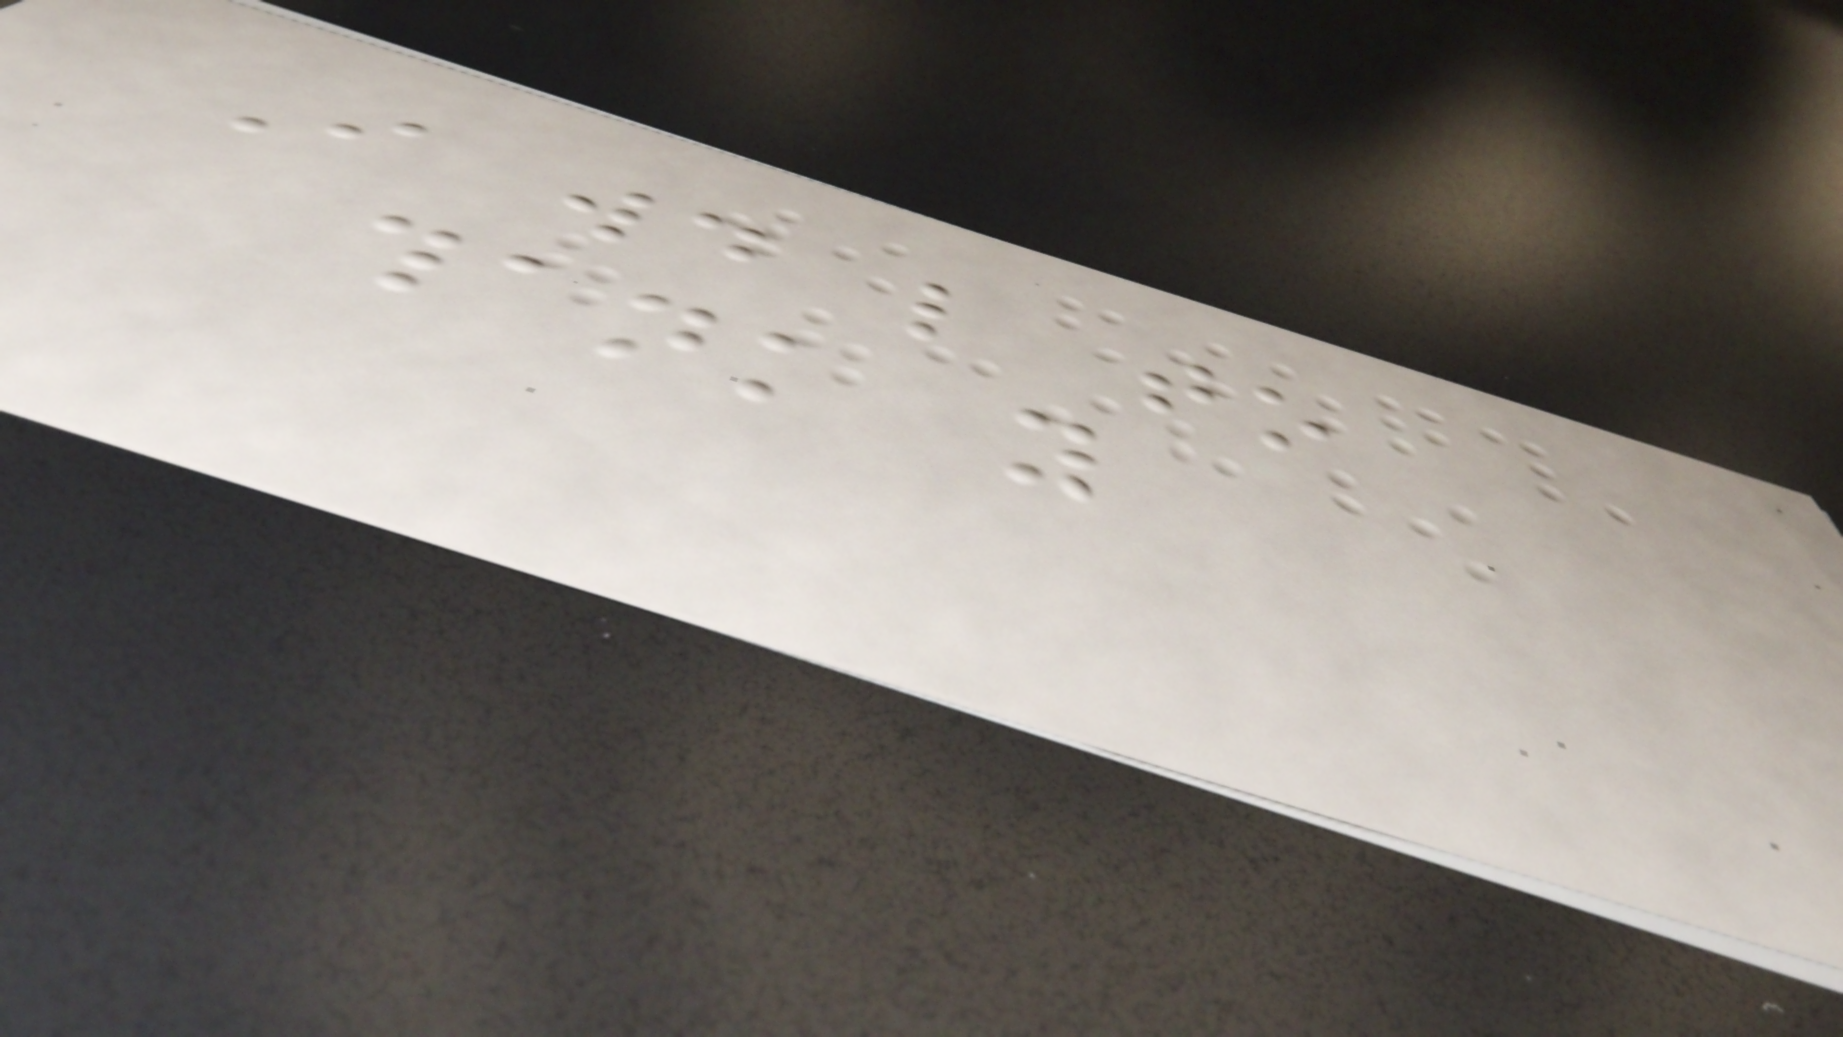I would like to
thank you
